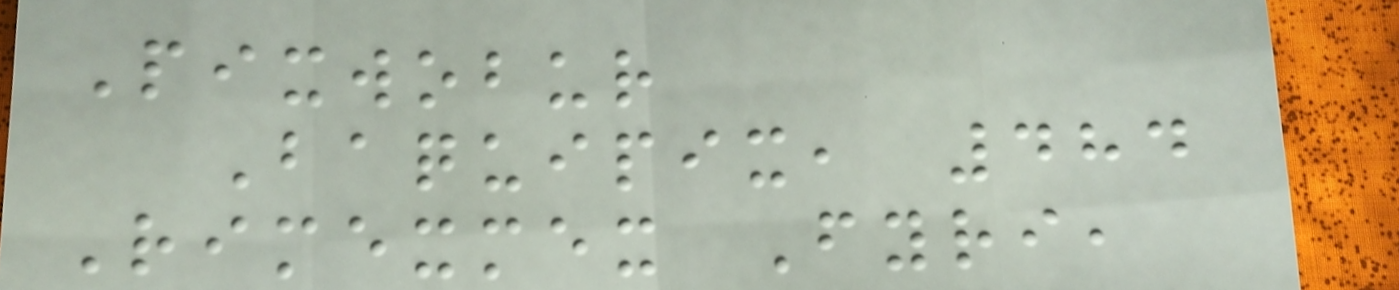Pixwobur
Baquipix, 484
Rimexmex Fyri,
